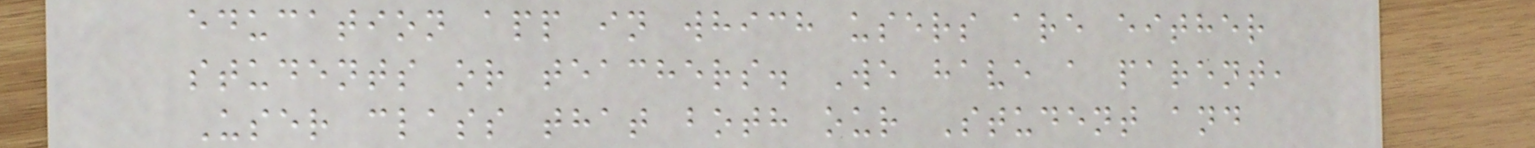education app in which users are either
students or teachers. We have a parent,
User class that both our Student and
